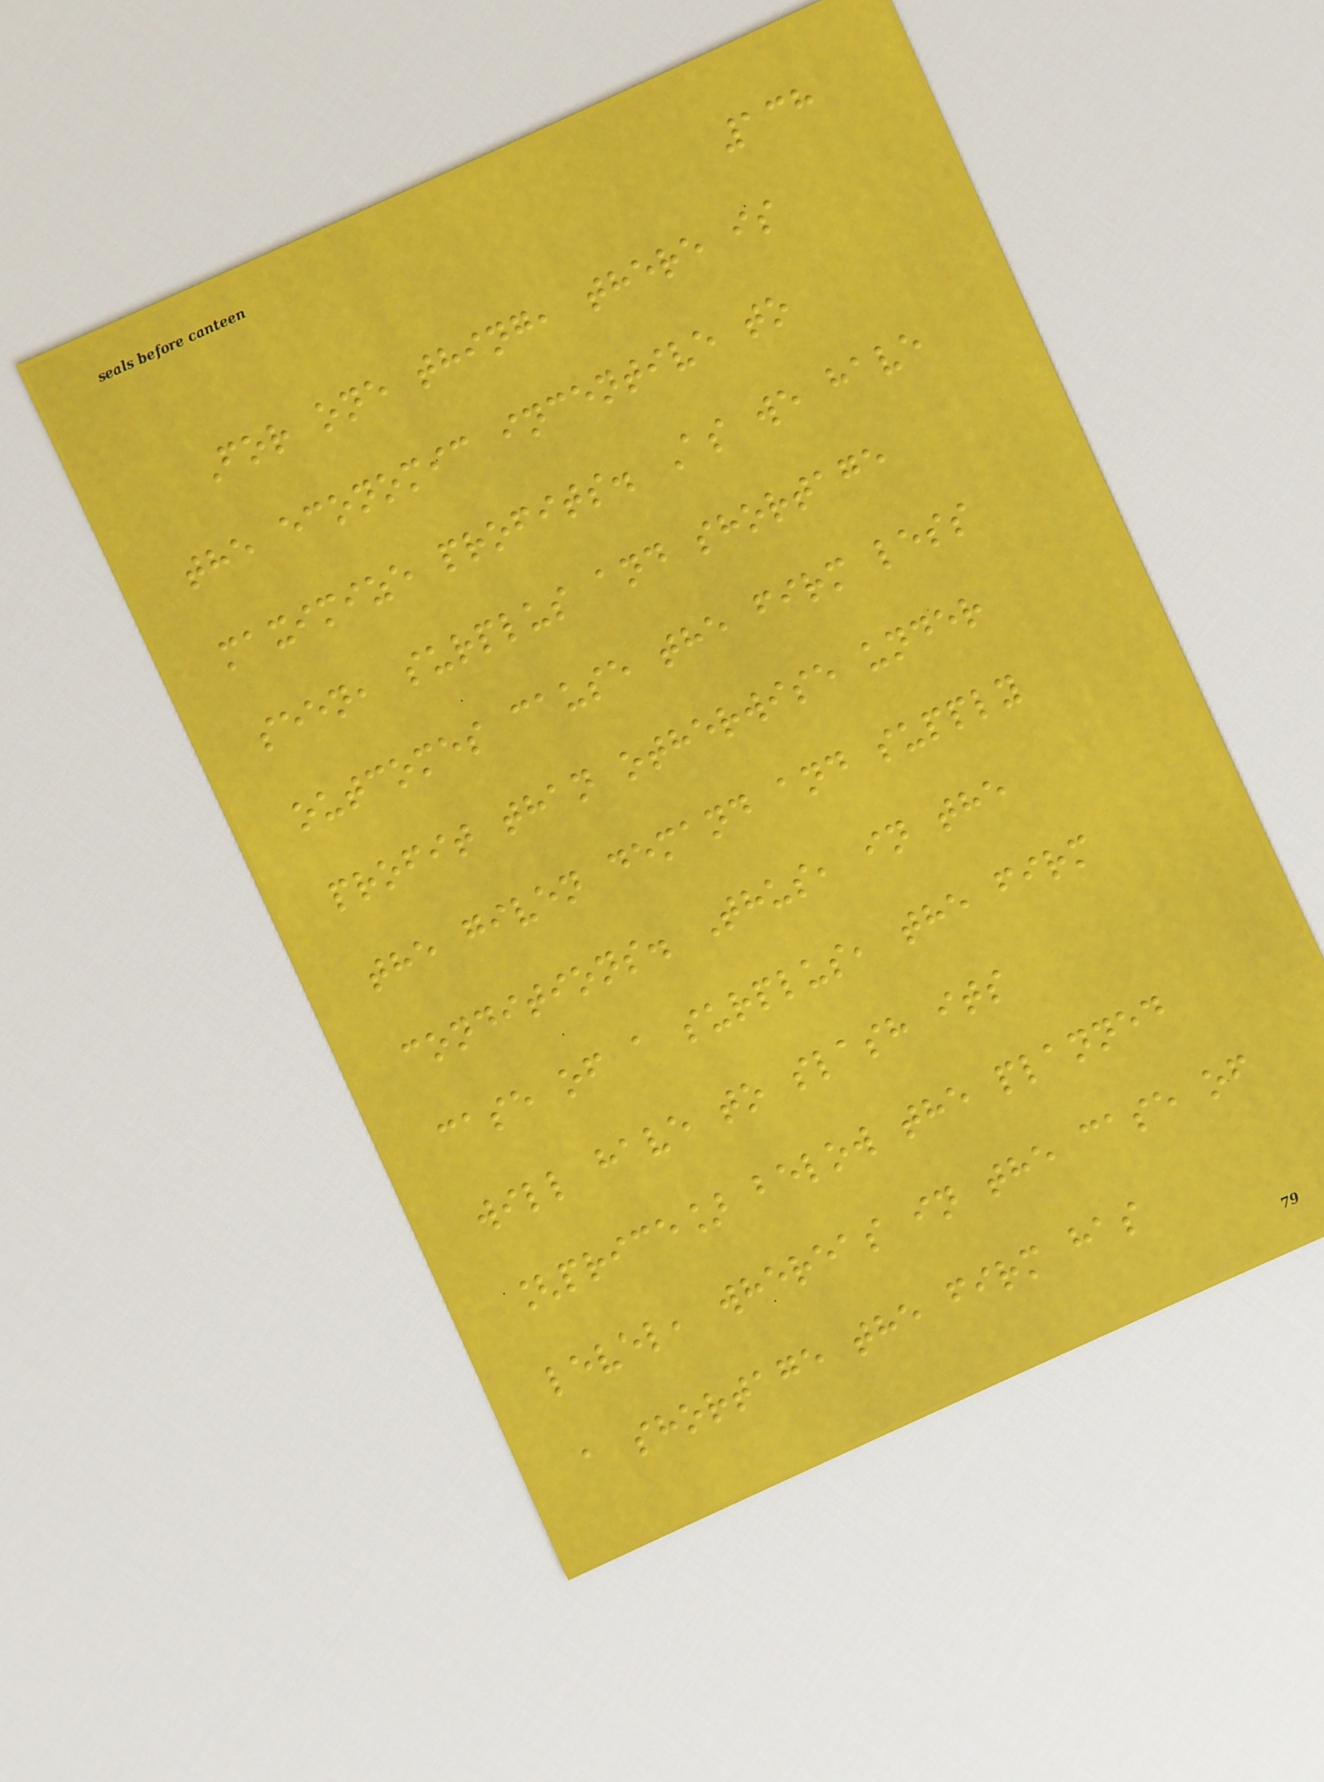138
For one thing, there is
the economic incentive to
maximize profits. As we have
seen, surplus and shortage
outcomes cause the firm less
profit than otherwise under
the given demand and supply
conditions. Thus, in the
case of a surplus, the firm
will have to slash its
[price] below the planned
level, whereas in the case of
a shortage the firm has
